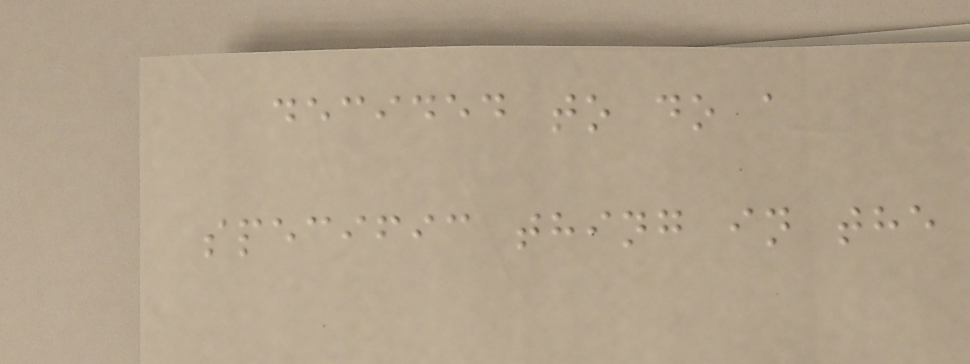decided to do a
specific thing in the
